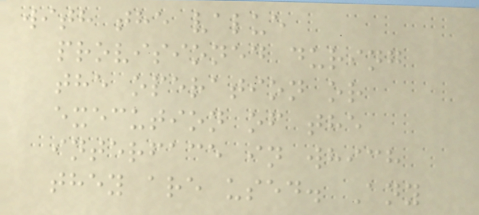with the value
provisioned during
the operation or
execution of the
interface in which
they are used. Any
